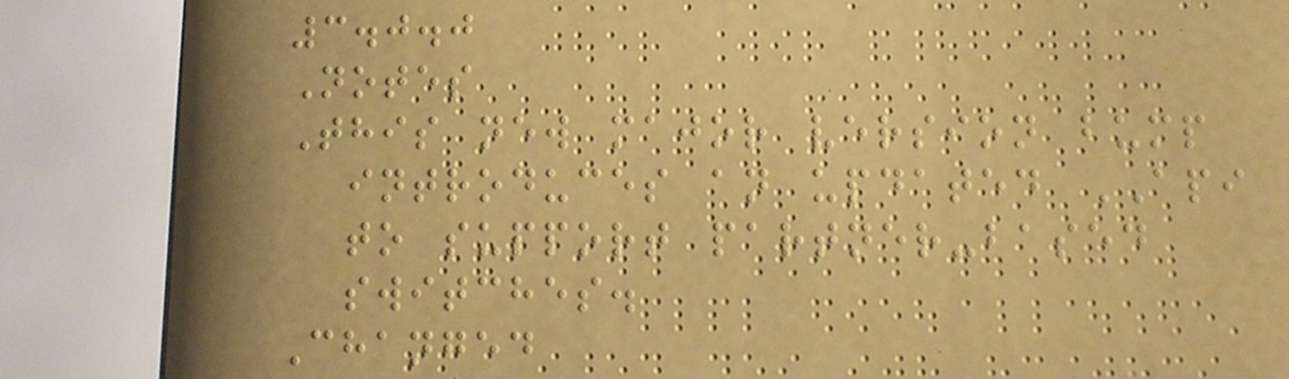3.0.0
Notes
This new major version bump
introduces an updated API
to support partner-based
switches.
Changed
